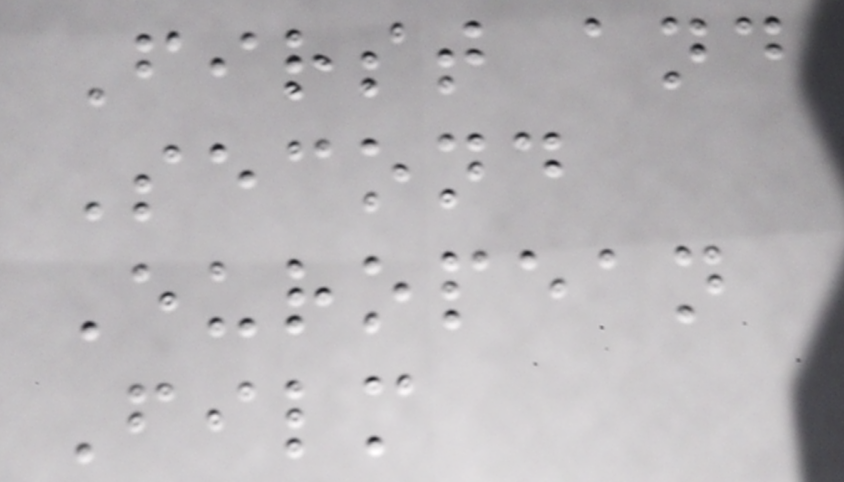First and
Second
European
Film
